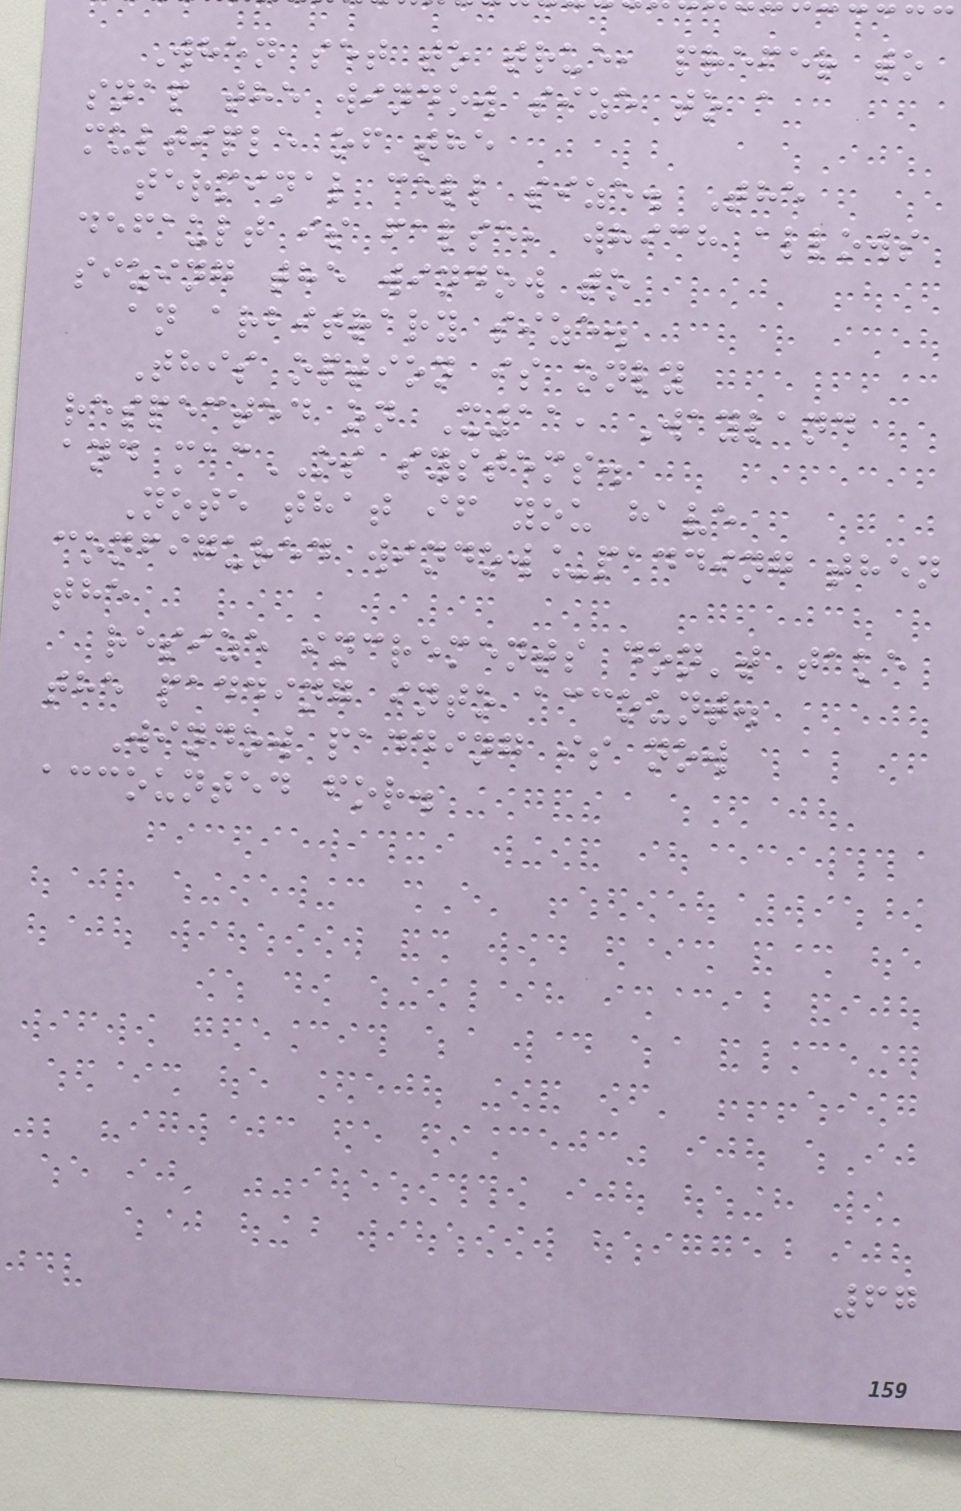When set to true, prefer to
snap the window size to a
multiple of the
terminal cell size. The
default is false, which allows
sizing the window to
an arbitrary size.
This option is only
respected on X11, Wayland
and macOS systems.
Note that if you have
configured window_padding then
the
resize increments don't take
the padding into account.
Window padding is now
accounted for.
67
